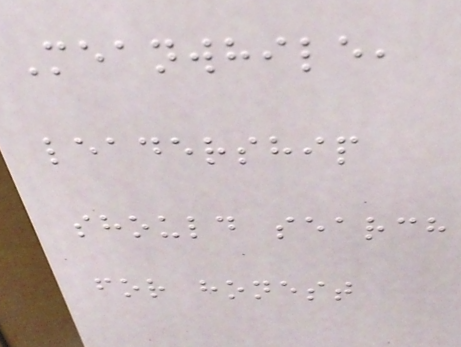Meanwhile,
leadership
should search
for honest
